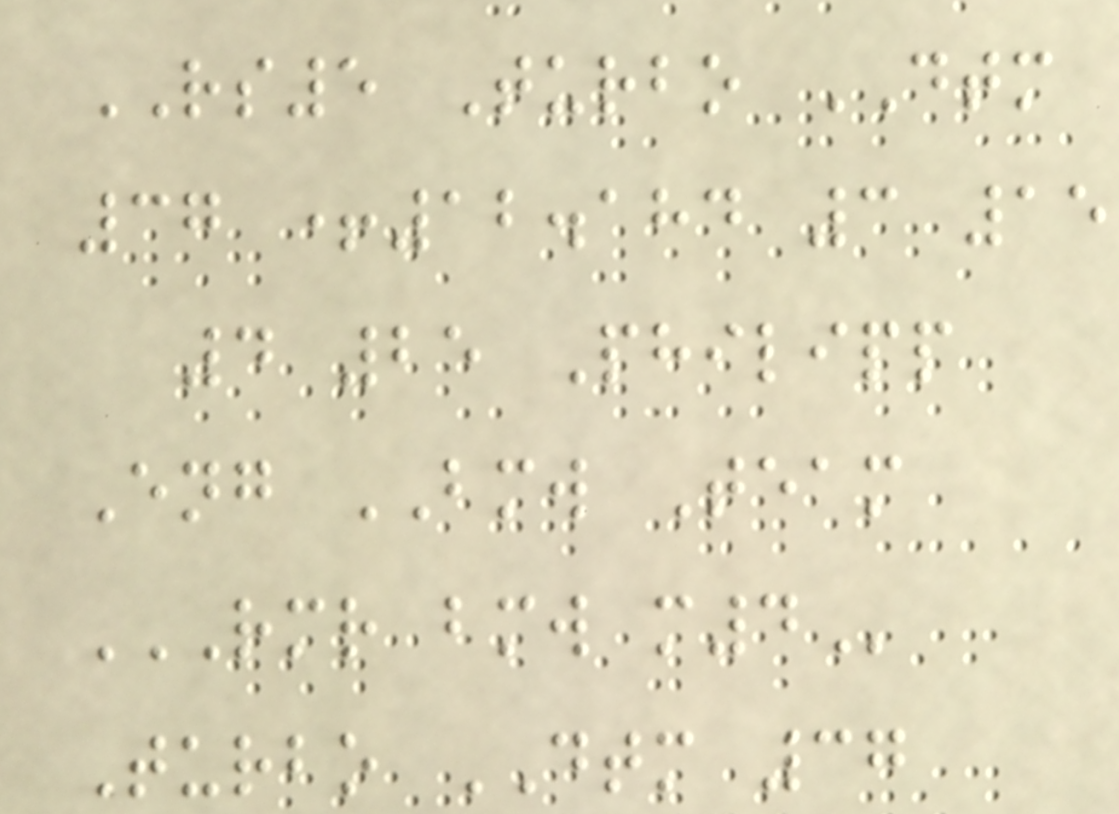RS5 Turbo DTM
37 +12.184 3 15
4 25 Philipp
Eng BMW Team
RMR BMW M4
Turbo DTM 37
